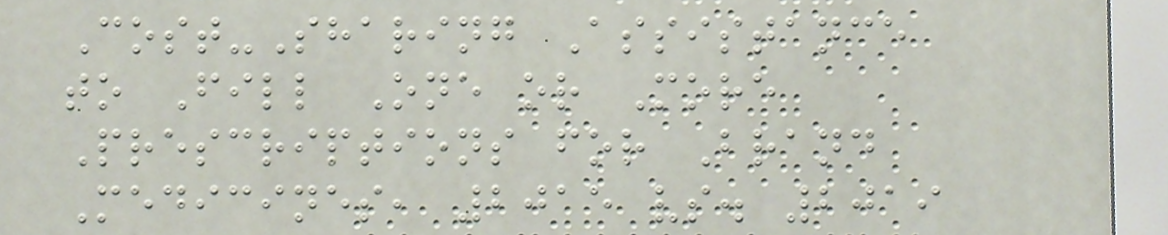Cost-Sharing Assistance
to Fill One or More
Prescriptions for Brand
Medicines, 2015 vs. 2019
